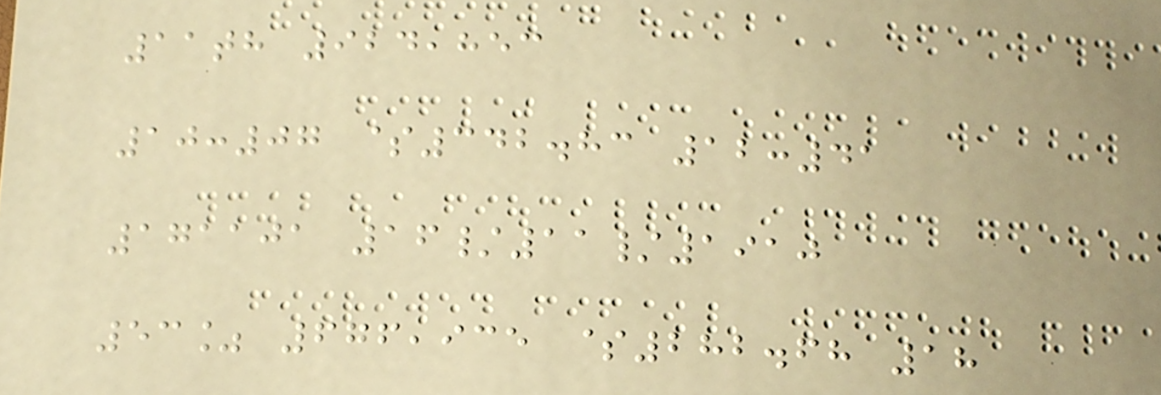11th 924,853
10:07 $342.83 12:41
171101 16/11/1910
53% 676,935 $282.68 18
